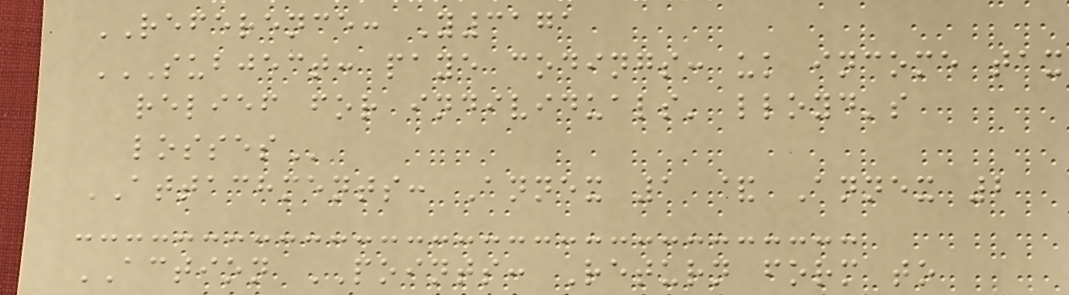REFERENCE: Y3171
SUBJECT: PAYE CODINGS: UK INCOME TAX
RELIEF FOR INDIVIDUALS' LLOYD'S
LOSSES
ATTACHMENTS: Annex 1 & Annex 2
ACTION POINTS: Return form to
